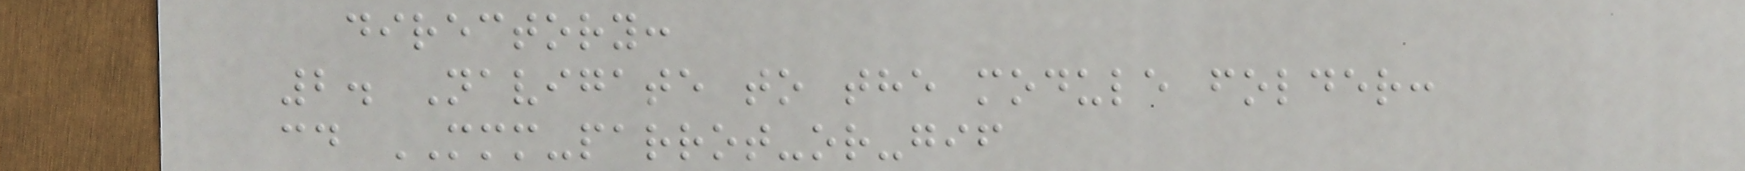directory:
2. Navigate to the module folder:
cd MMM-parrot-or-gif
